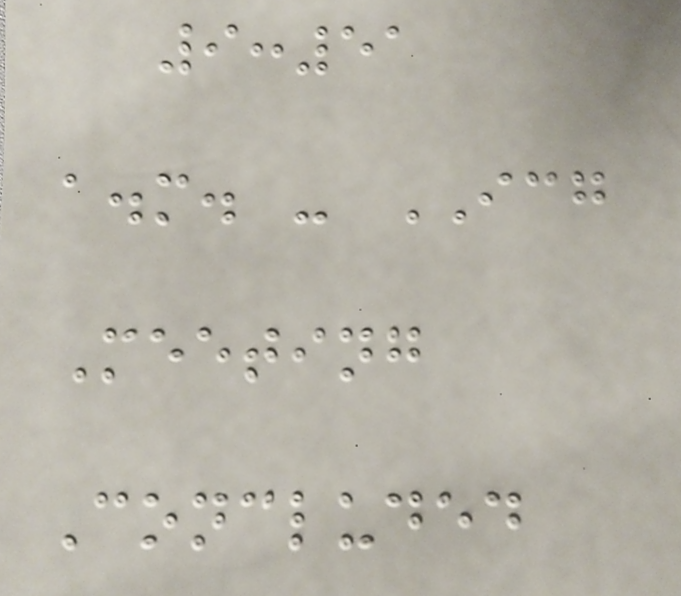9:51
a.m. - ICG
Meeting
Concluded
